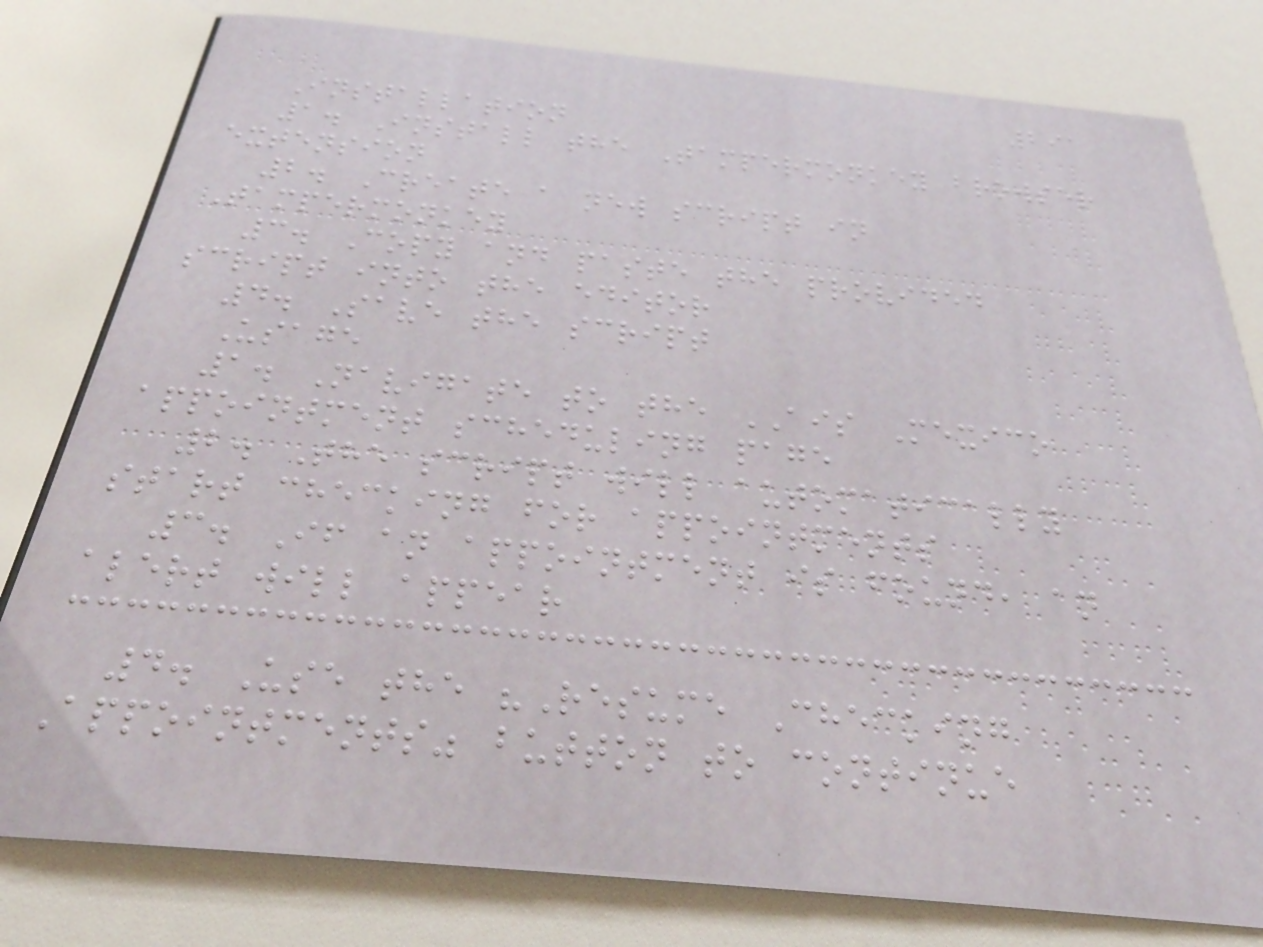291
Installation
1. Install the Tampermonkey browser
extension
2. Create a new script in
Tampermonkey
3. Copy and paste the provided
script into the editor
4. Save the script
Usage
1. Navigate to the AIS Mexico
appointment scheduling page
2. The script will automatically
start checking for appointments
3. If an appointment is found, an
alert will appear
4. Use the "Resume Checking
Appointments" button to continue
